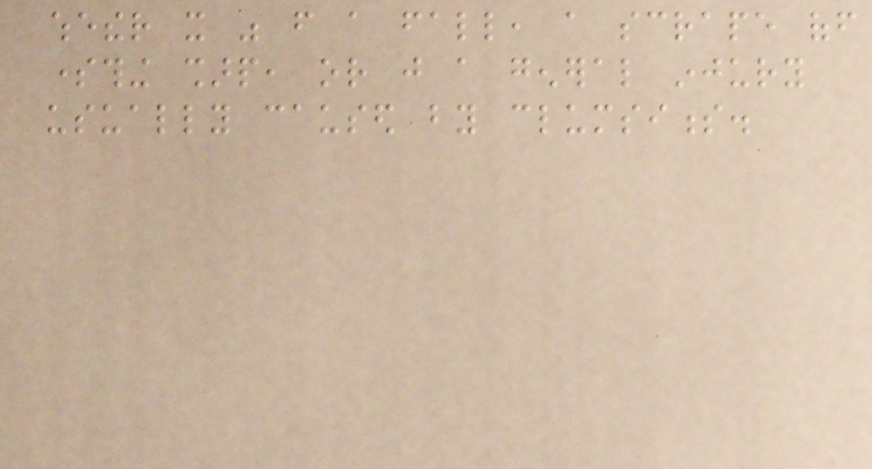whether it was from a fall, a scrape off
something sharp, or just a general injury
usually caused by clumsiness.
